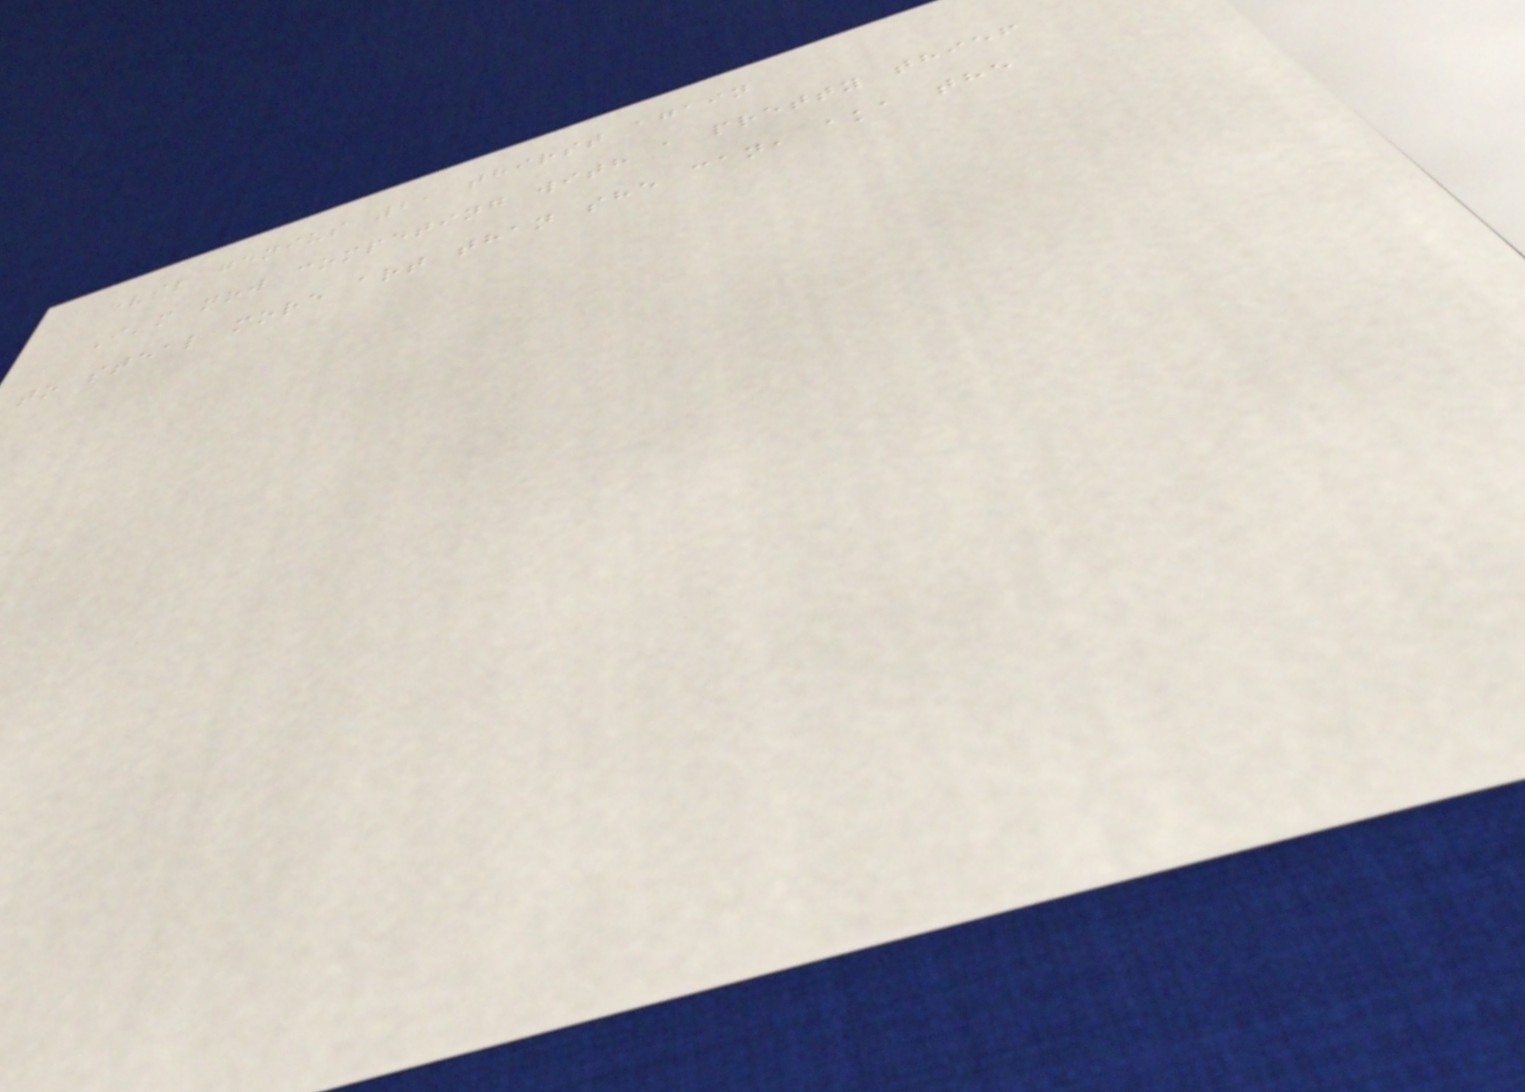evil genius 2, thirst again
I'm now competing with a pretty thief
to steal more art than she can, aka the
